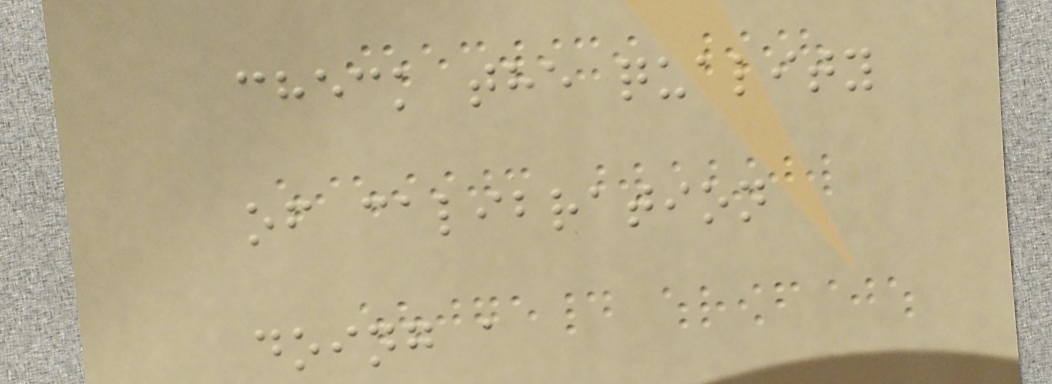check the quality
of calibration
doing a
